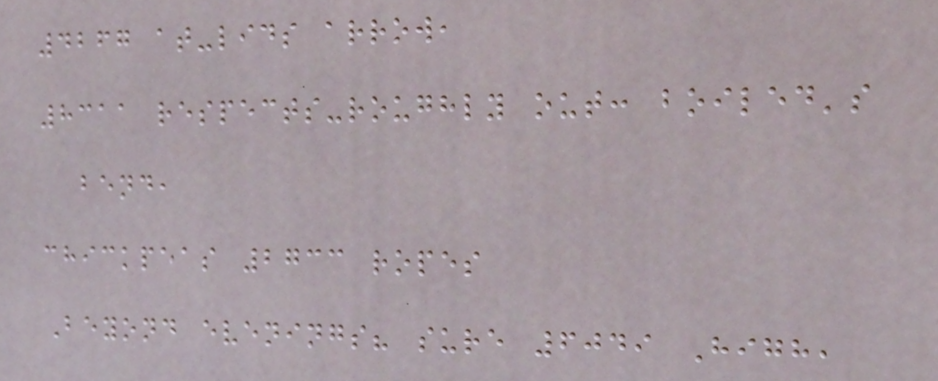4267 at-lids arrow,
8311 respects-roughly out: boiled's
bend,
chickpeas 2733 ropes
Beyond evenings? sure 6049 High,
